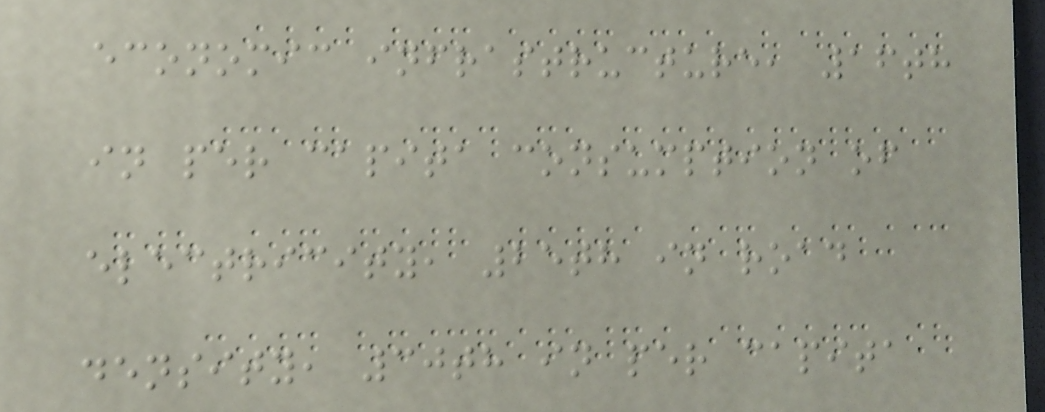economic infrastructure, 16th
in per capita consumption of
electricity, 25th in road
density, 30th in per capita
